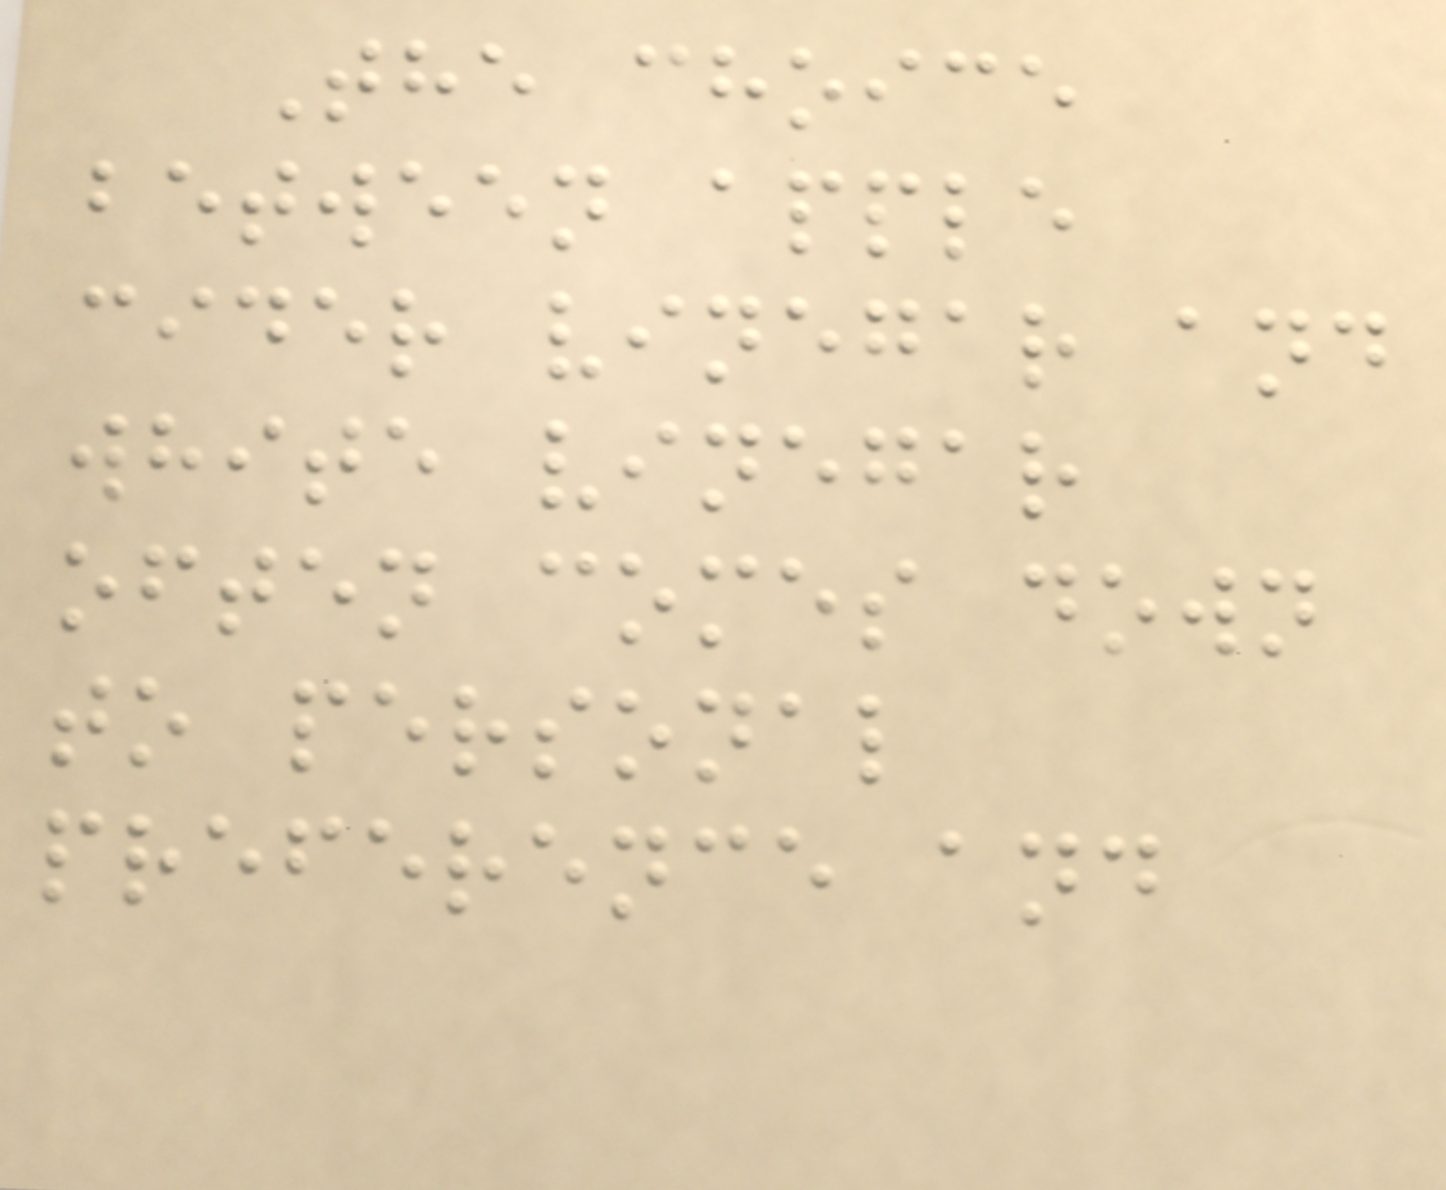The choice
between apple
cider vinegar and
white vinegar
often comes down
to personal
preference and
